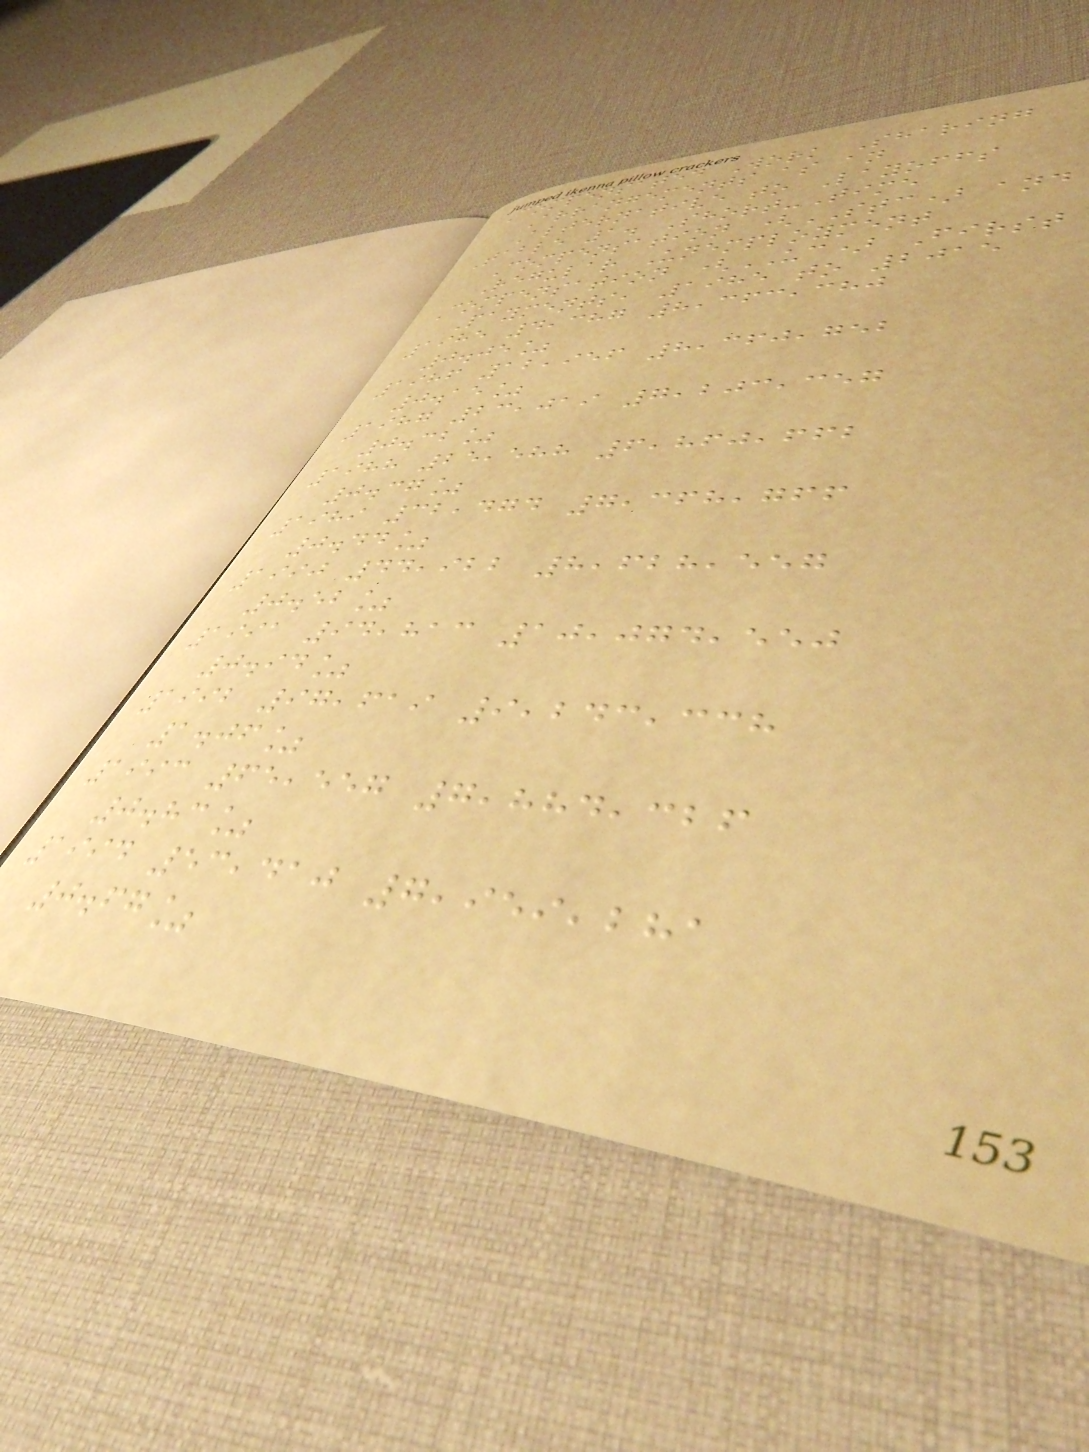Compensated Work Sharing
Arrangements as an
Alternative to Layoffs
Table 1. Short-Time
Compensation (STC) and
Regular Unemployment
Compensation (UC) First
Payments, 1985 to 2015
1985 4,387 8,363,380
0.05%
1986 12,956 8,360,752
0.15%
1987 23,019 7,203,357
0.32%
1988 25,588 6,860,662
0.37%
1989 32,474 7,368,766
0.44%
1990 44,922 8,628,557
0.52%
1991 94,813 10,074,550
0.94%
1992 97,619 9,243,338
1.06%
1993 65,557 7,884,326
0.83%
1994 53,410 7,959,281
0.67%
